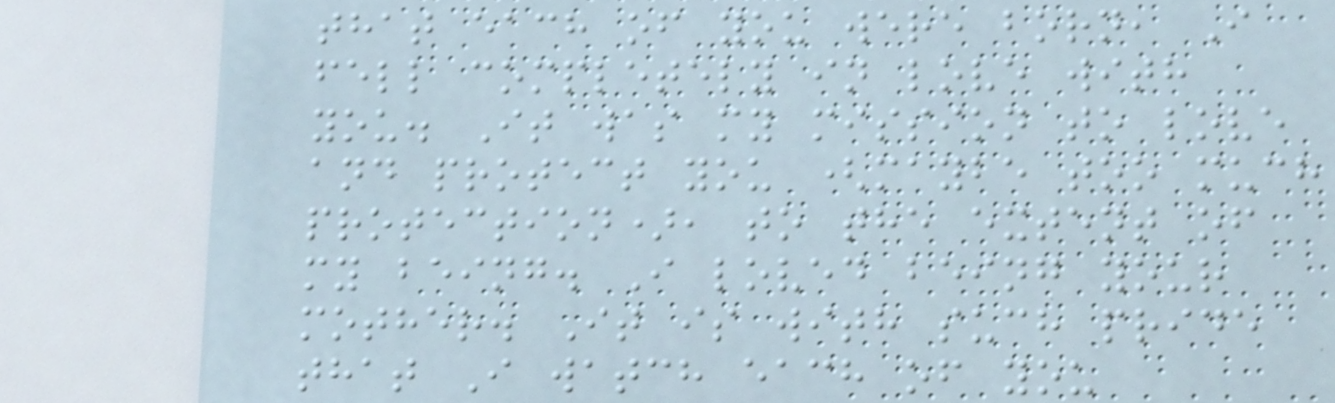that each of you were born, I
fell completely in love with
you. It was my mission to love
and protect you (maybe too much
protection), to the extent of
my being. I loved being your
mother. It is with such pride
that I watch each of you
